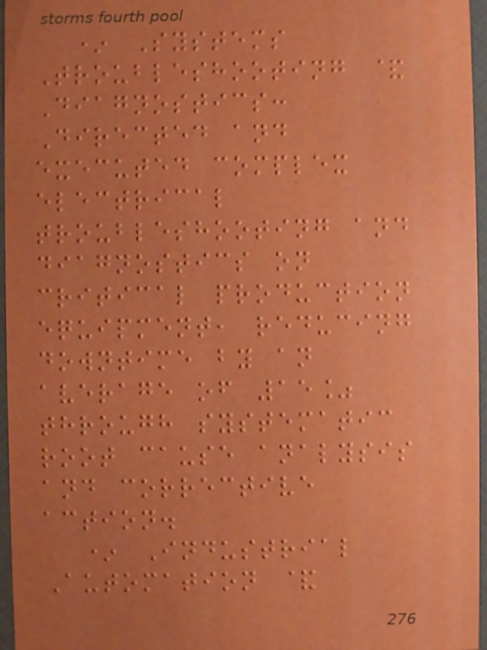* Systems
Troubleshooting &
Diagnostics:
Directed and
executed complex
electrical
troubleshooting and
diagnostics on
critical production
equipment, reducing
downtime by an
average of 15%
through systematic
root cause analysis
and corrective
action.
* Industrial
Automation &
